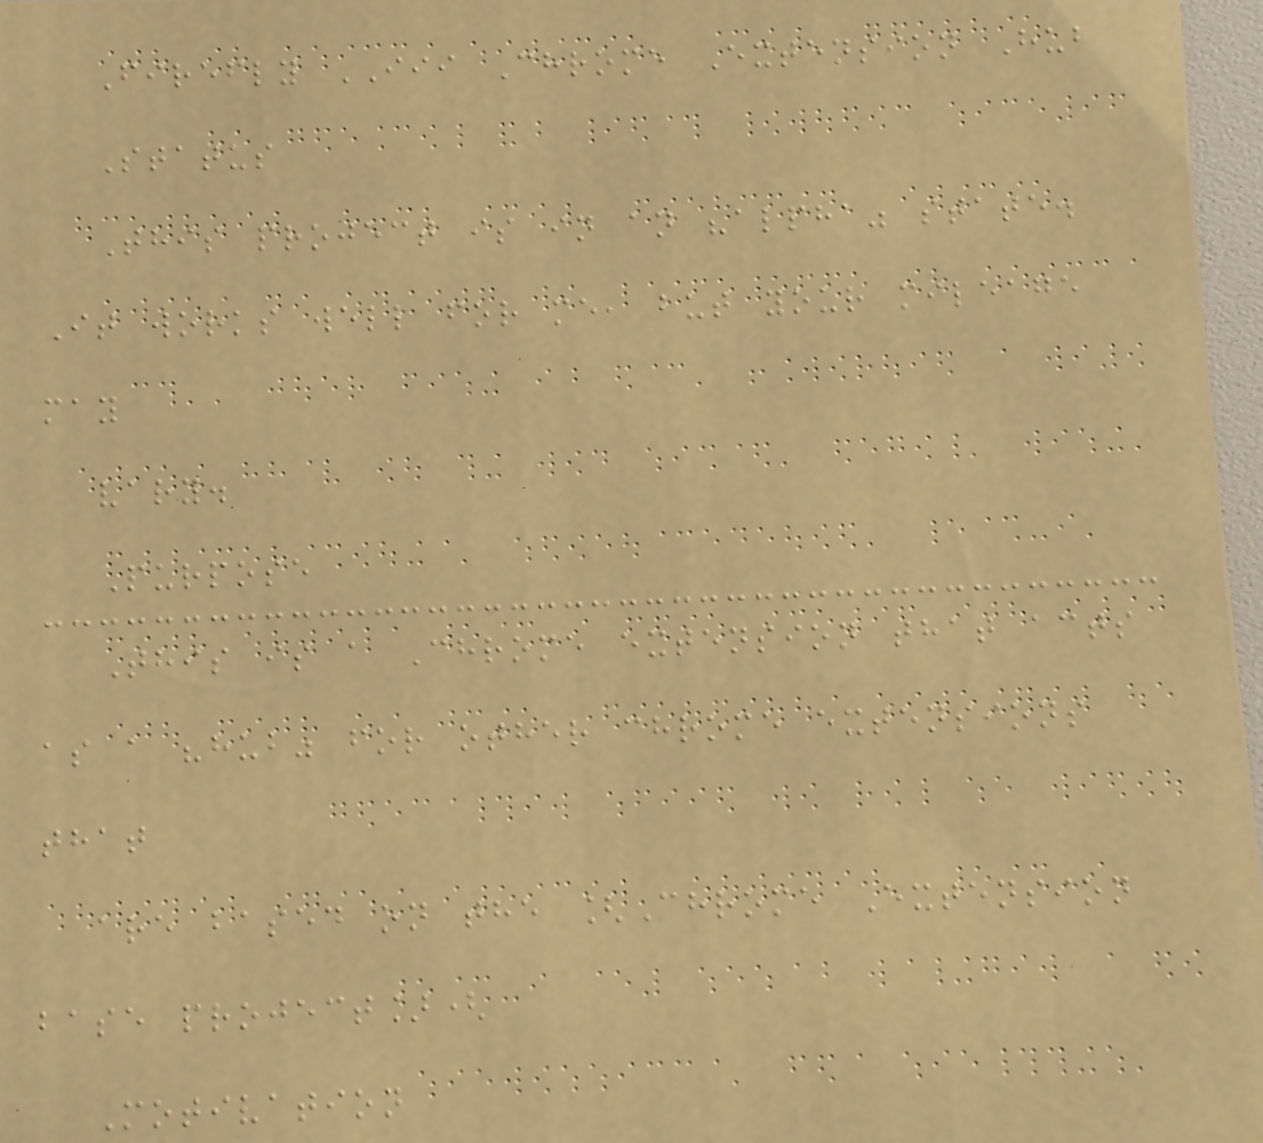Firefly III Chrome Extension Hub
Status
This project is in an "alpha" state.
It works well for me, but your mileage
may
vary.
Purpose
This is a Chrome extension that acts
as a "hub" for other chrome extensions
that
are based on the [Chrome Extension
base project](
Motivation
